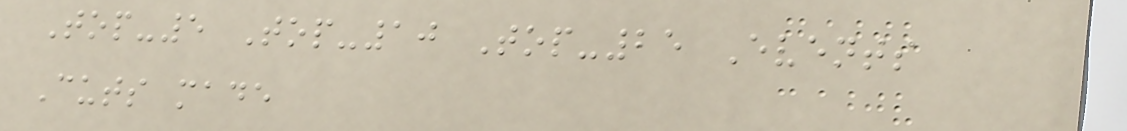Top-5 Top-10 Top-25 Events
Cuts made
